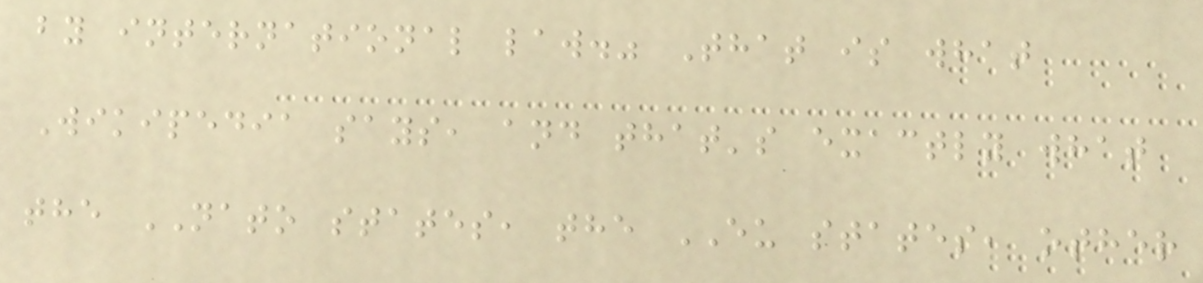by international law." That is what
Wikipedia says, and that's exactly what
the NATO states, the EU states, other
